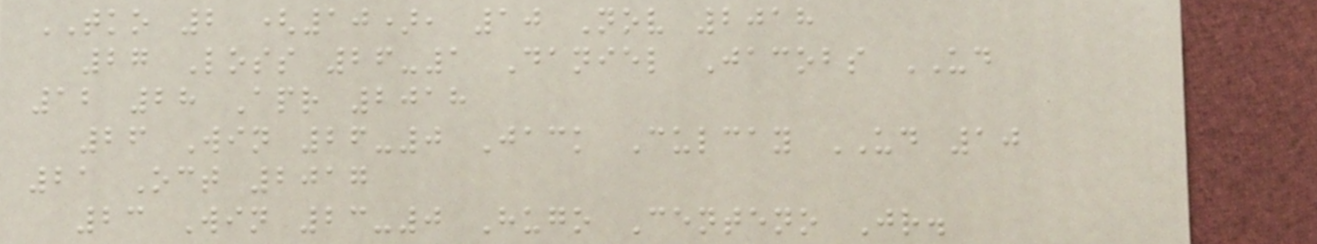TKO 2 (10), 10 Nov 2018
27 Loss 26-1 Daniel Jacobs UD
12 28 Apr 2018
26 Win 26-0 Jack Culcay UD 10
21 Oct 2017
23 Win 23-0 Hugo Centeno Jr.
